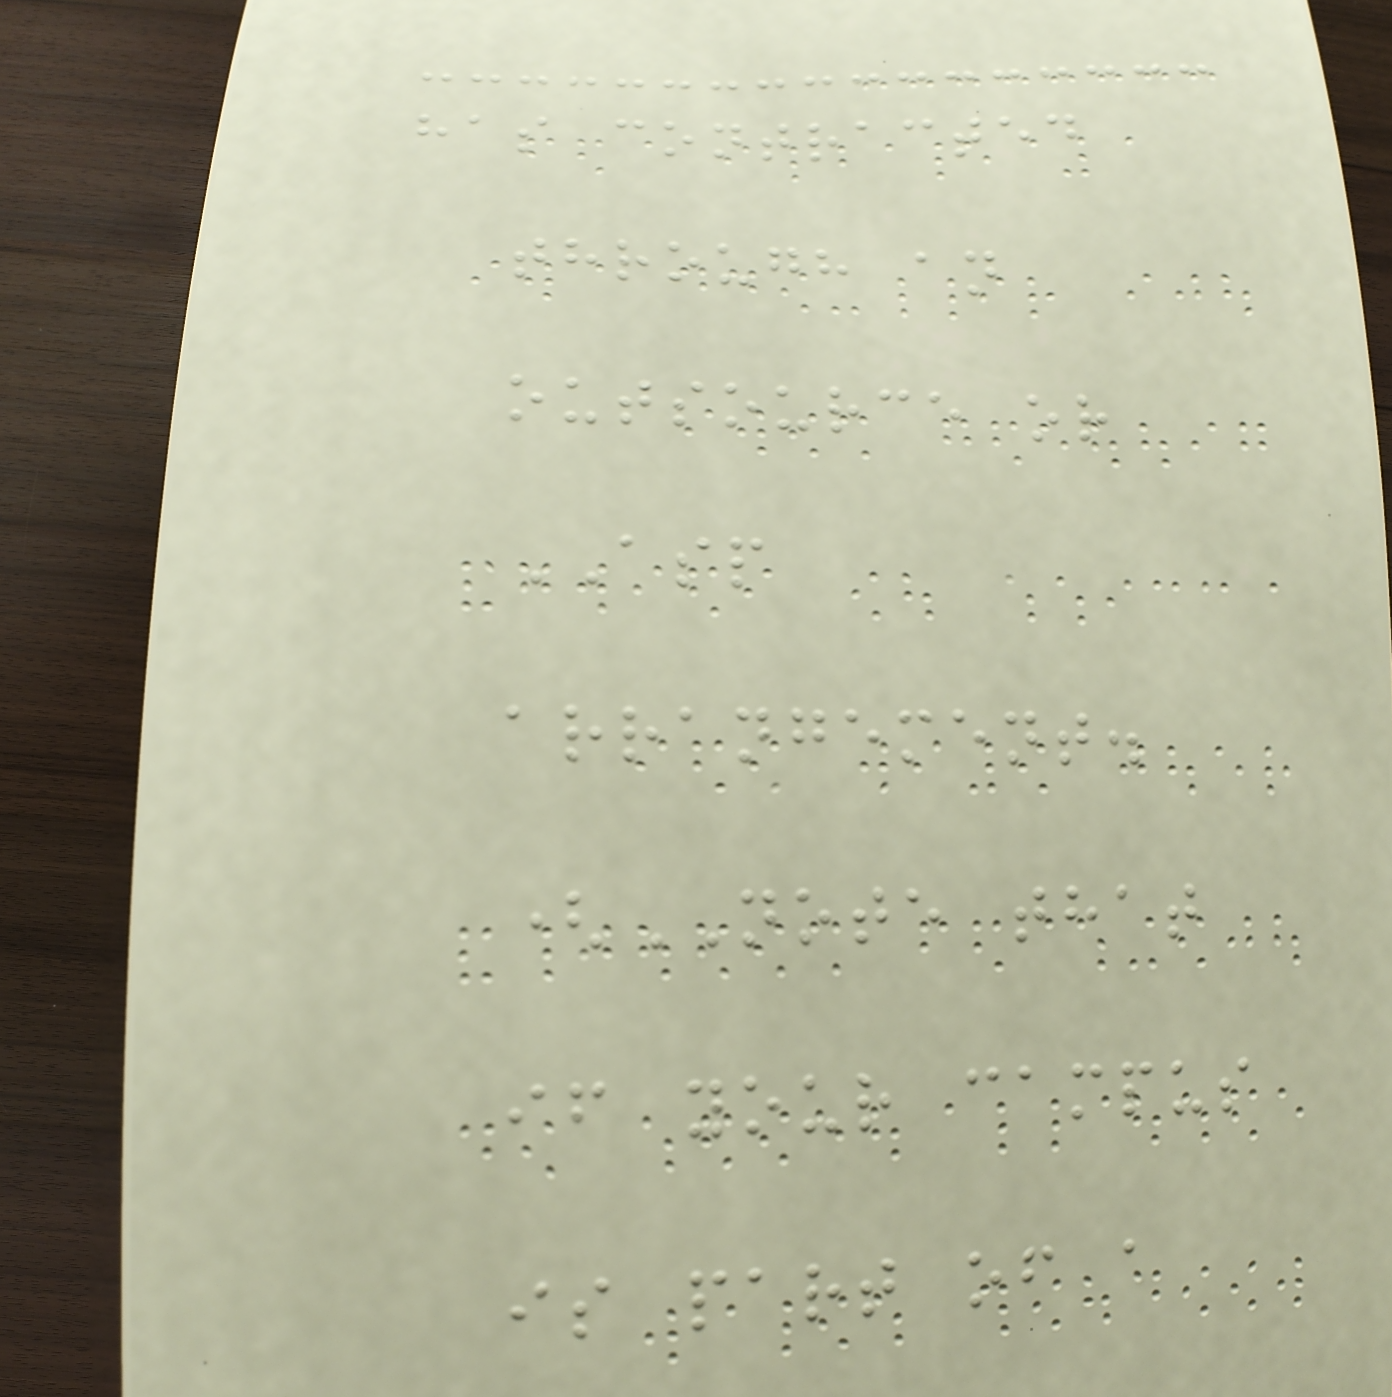has contracted
through an
outsource or
ASP
arrangement.
(NOTE that
if your campus
is part of a
